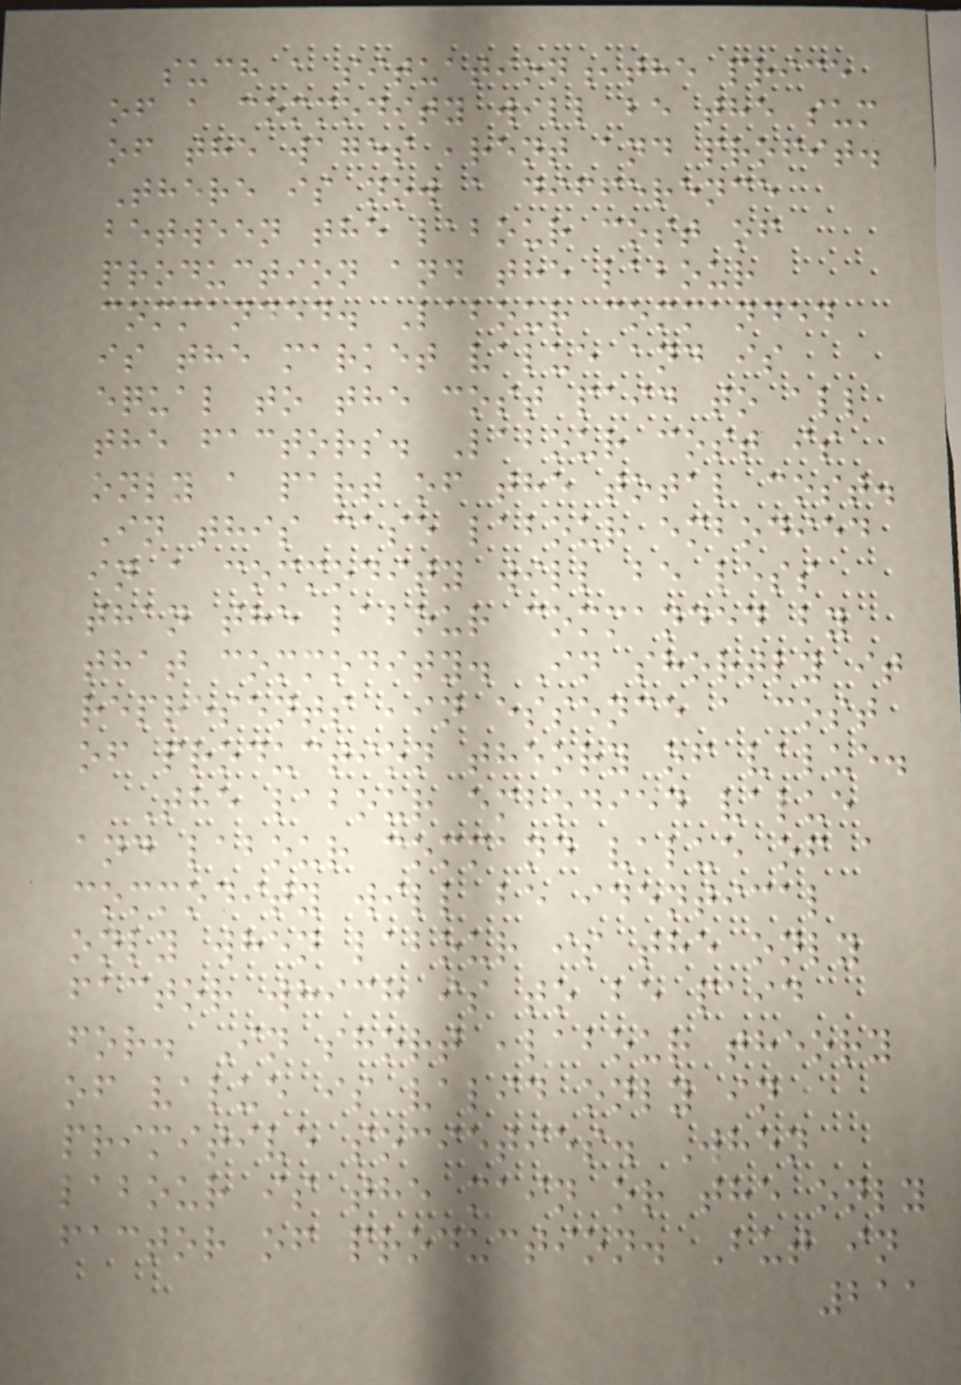such a situation,the price
of a commodity will be the sum
of the wages ,rent and profit.
There is now a difference
between the labour cost of
production and the labour
commanded. Labour commanded
is the market value and is
equal to the cost paid to all
the factors. Labour cost is
only a part of the total cost.
In this case labour embodied
in a commodity will be less
than the labour commanded by
that commodity. In shortly it
represents ,in essence a cost
of production theory of value.
The labour embodied value
and labour command value of a
commodity will be identical
only when labour is the only
factor which is to be paid
for. In short ,labour theory
of value is valid only in
primitive societies. When
labour is the main or the only
factor of production. But in
211
